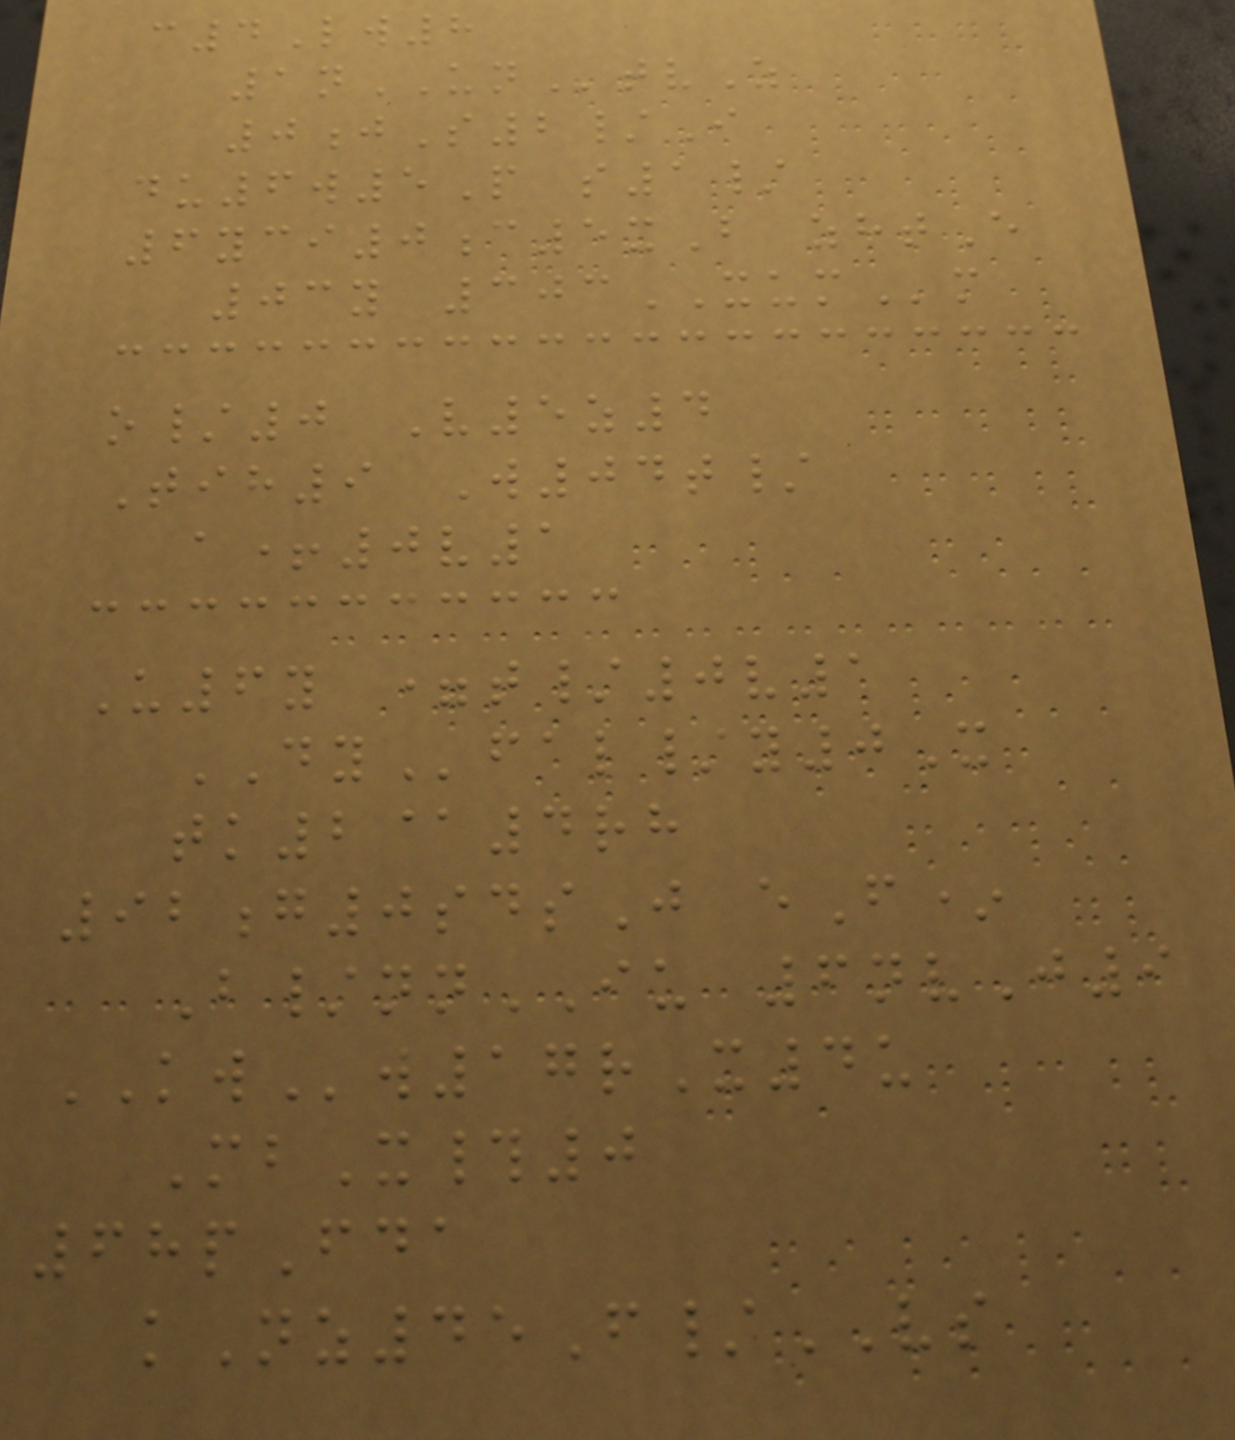c4Lw8
1nUNtvZ
0jS2/I
du6w5P s1/
6yci0c5xB zhtE
03y 303XUMm
o/0 V5z4
Tih9 W04t/
a+0v1
U6y =t/0v1
DYfal/y0X
tk2@4rh
92g0sdsJ eF*
B/nnIU 6nvJ9
KWw17rX4u
MbX#0
68pFda
kNz45F/VS
